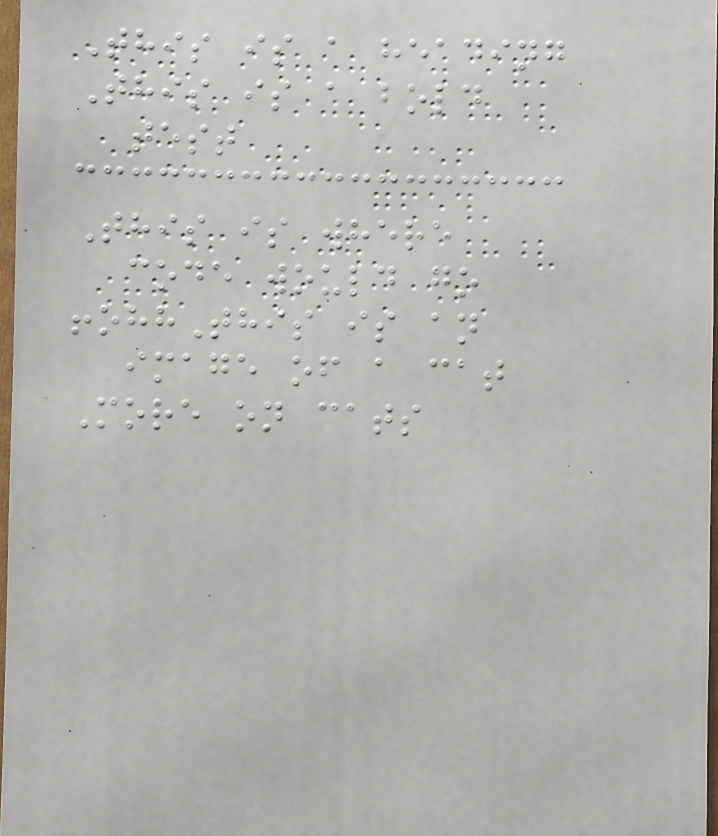This is a heading
This is a bold
test
This is where
code would go
!ohhThis is an
image of a cat
More on cats
